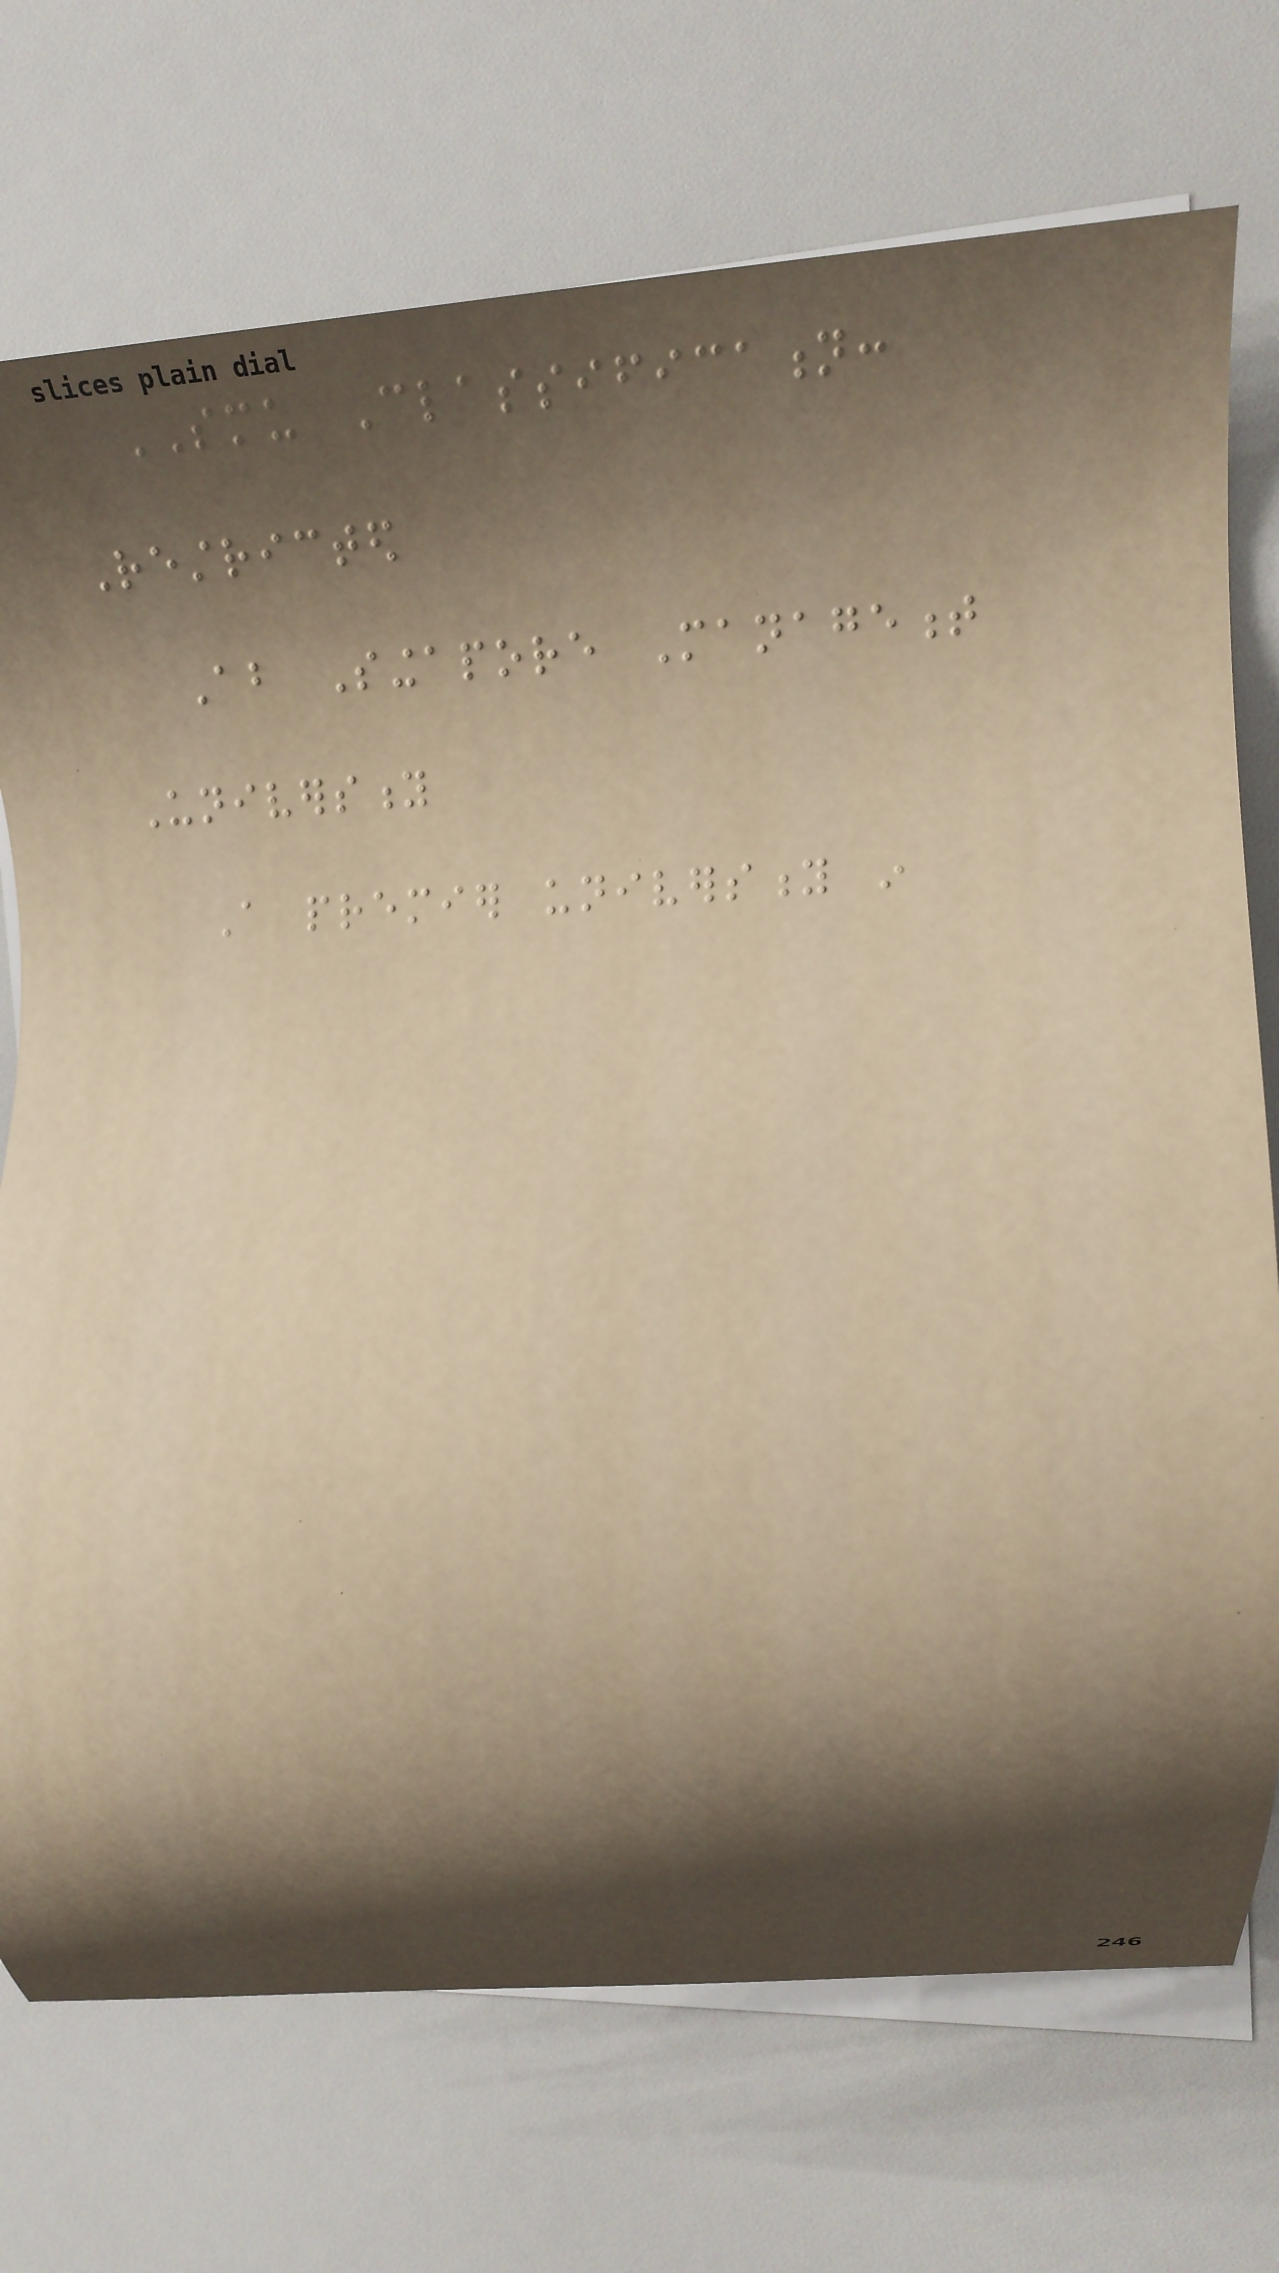SMU Classification:
Restricted
About Singapore Management
University
A premier university in
